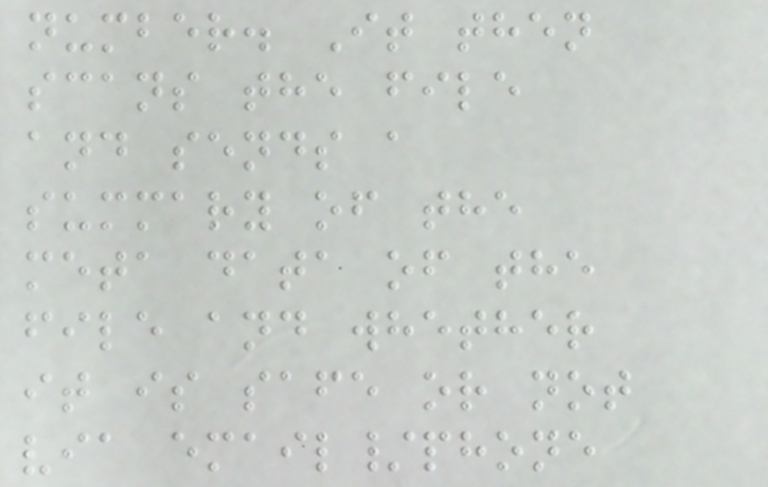number. It then
scans the file
and sends a
summary of the
meta data of the
file and whether
it is safe or not
via email/phone
